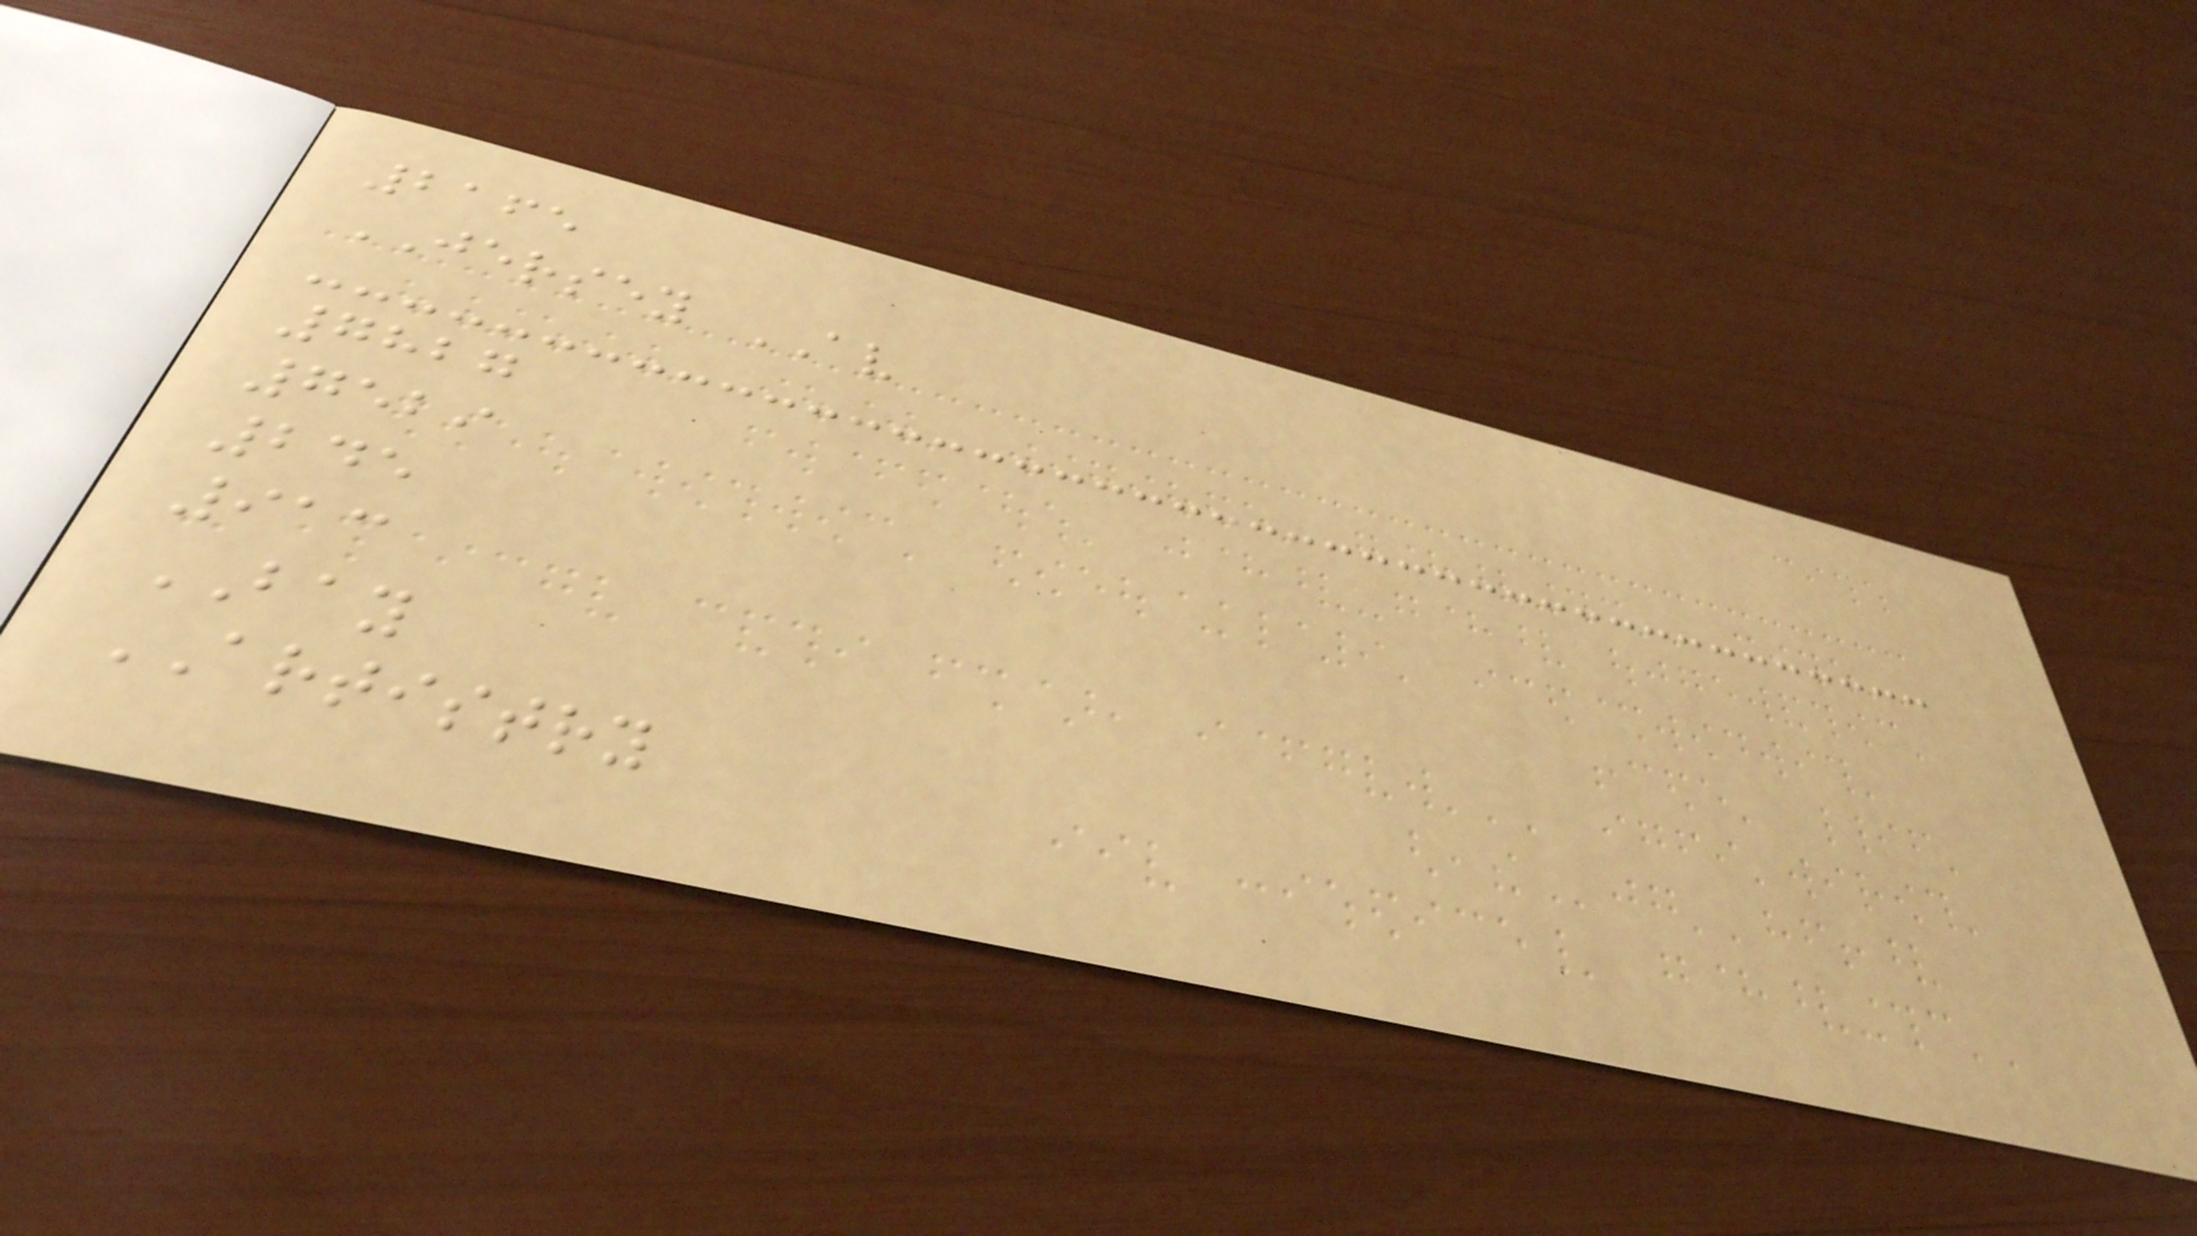2165
JERSEY AV
7827
7529
245
913
BAY
ARTISTRY
